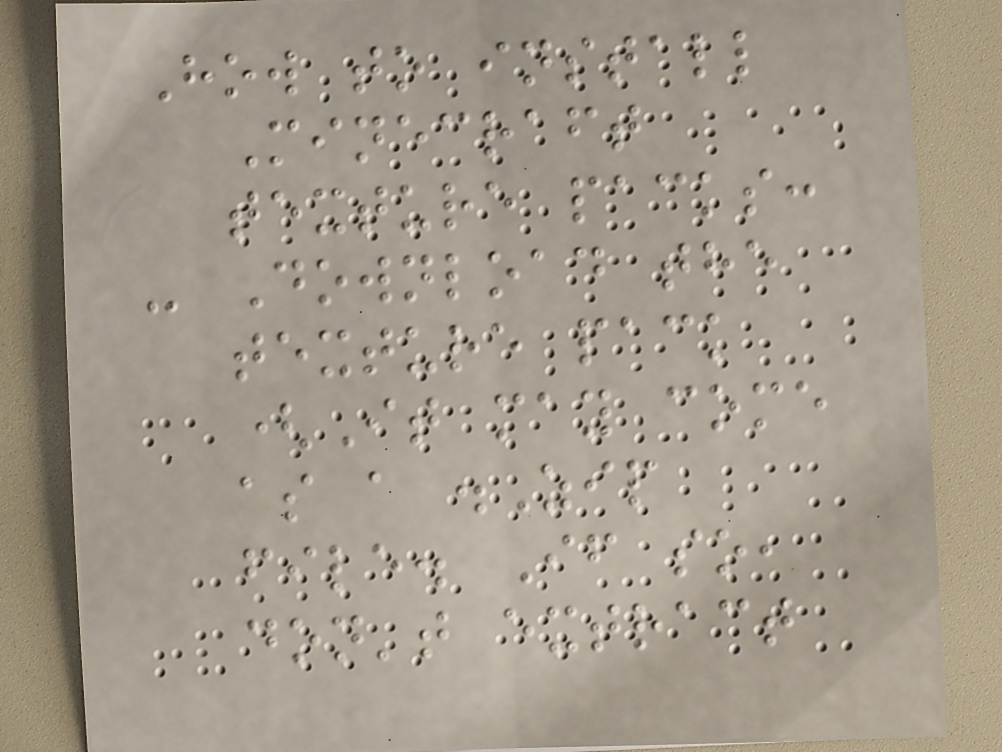How to install
Minecraft
texture packs:
- Download the
texture pack
(It may come
as a .Zip
file. If so,
don't extract
